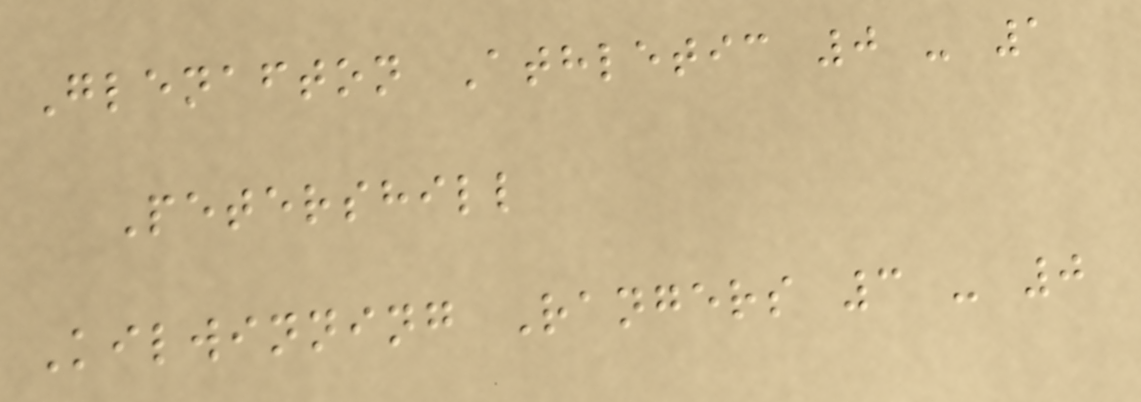Glenafton Athletic 0 - 1
Petershill
Kilwinning Rangers 3 - 0
